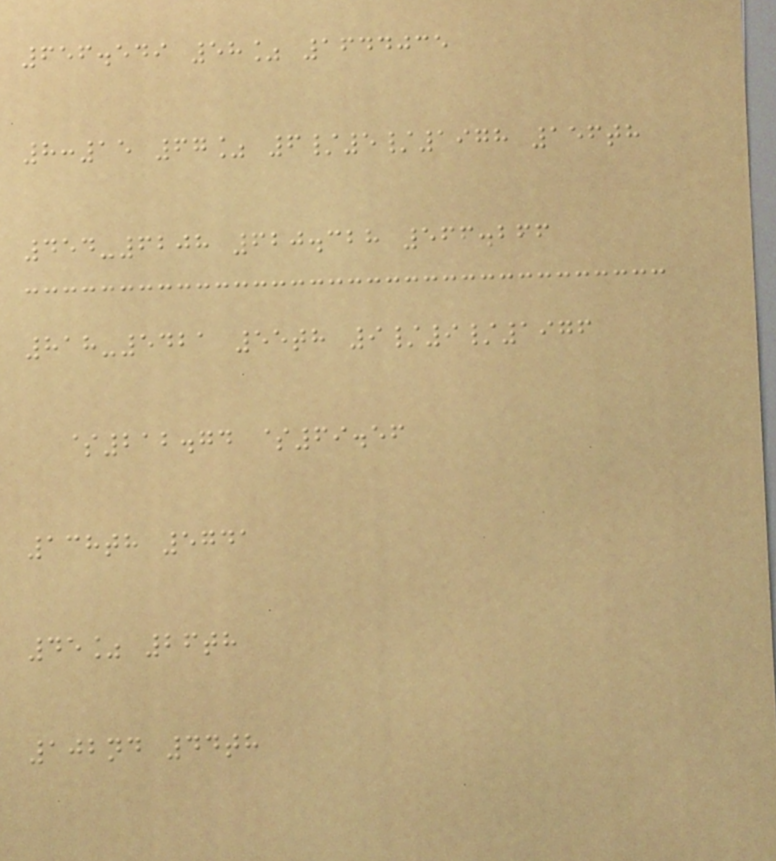656.549 58% 1644035
8:15 67% 6/5/1978 156th
454-6208 620.328 566.266
818-5421 55th 9/9/1976
$212.74 $69.56
138th 5741
45% 26th
102nd 44th
